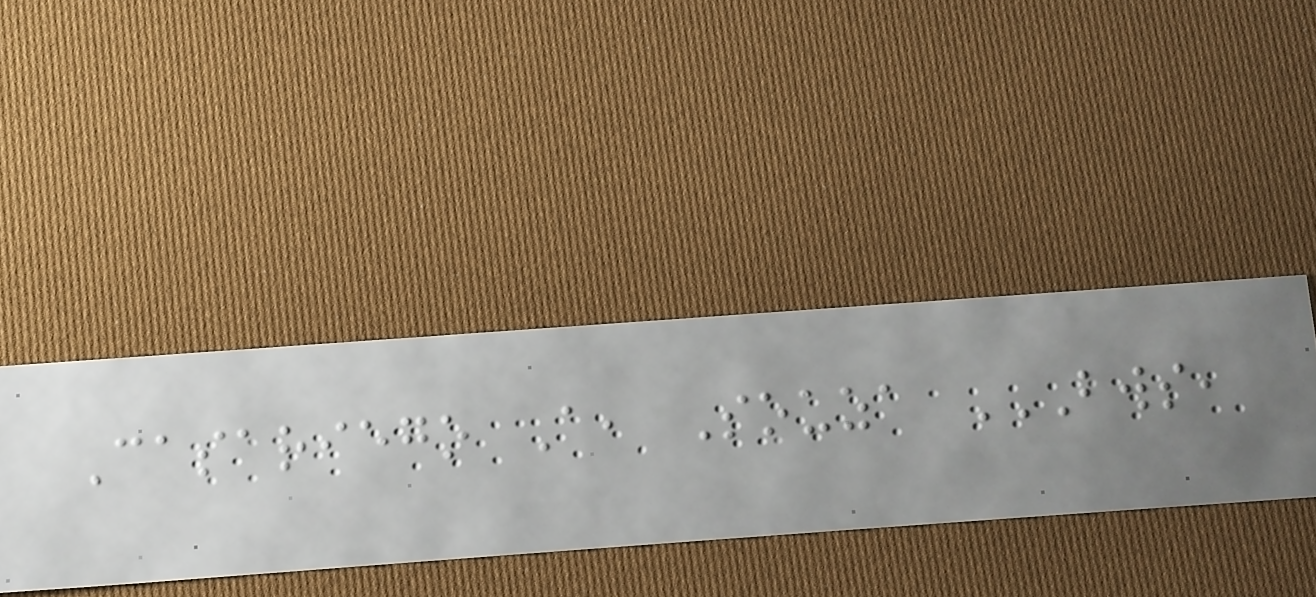Casariego A, Souza BWS,
